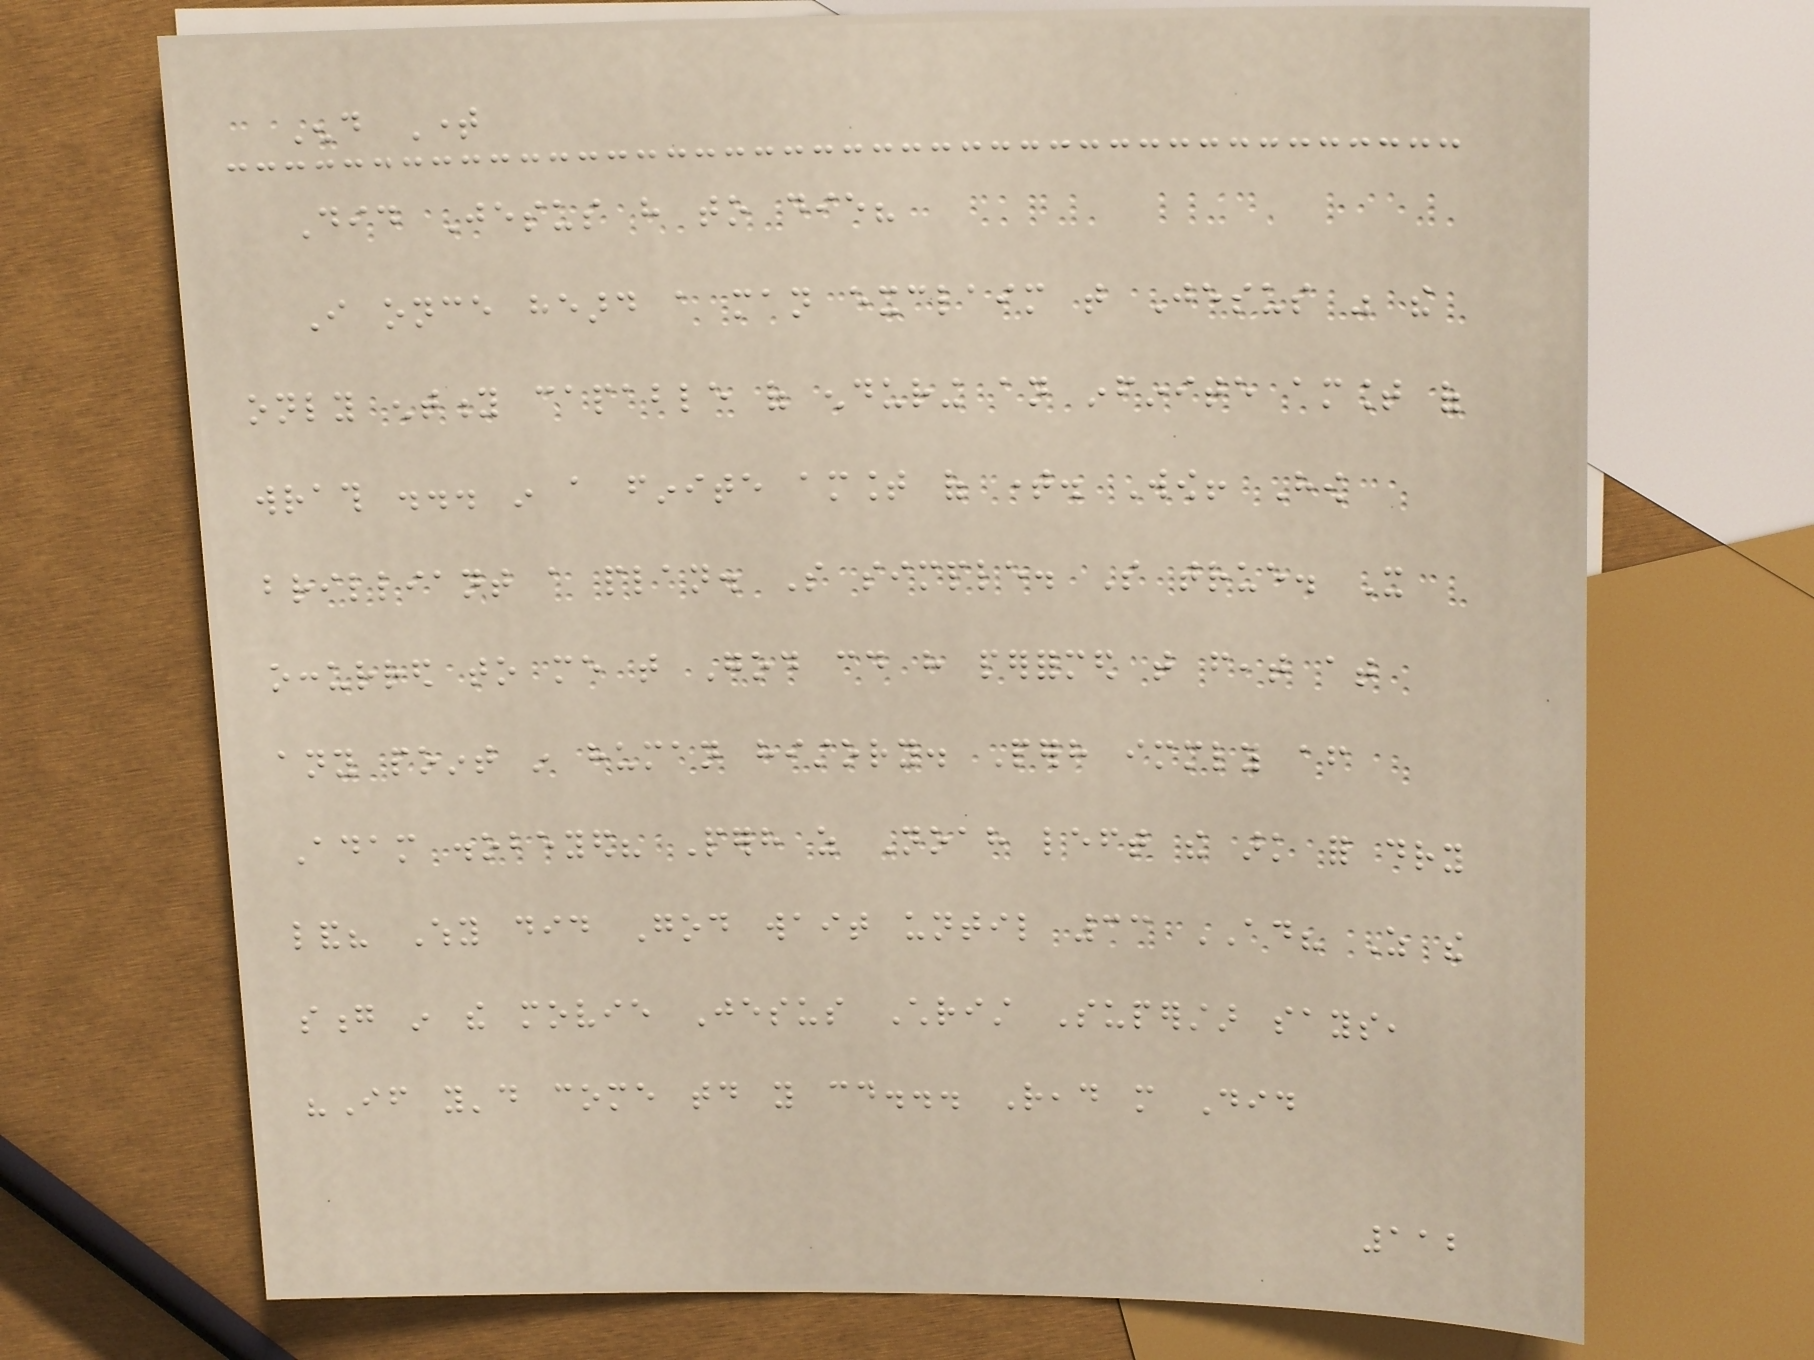End Time
Did Jesus have to die?
I once heard a man exclaim that Jesus was the
only entity capable of enduring an infinite amount of
wrath ... in a finite amount of time. Wow! How
brilliant a plan. So simple. So true. It
occurred to me that God could have performed that feat at
any point in human history. Perhaps immediately after
Adam disobeyed? Perhaps as Noah left the ark for dry
land? Why did God wait until 33 AD? As the
song in the movie Jesus Christ Superstar says,
"If you'd come today you could... Read more Did
112
